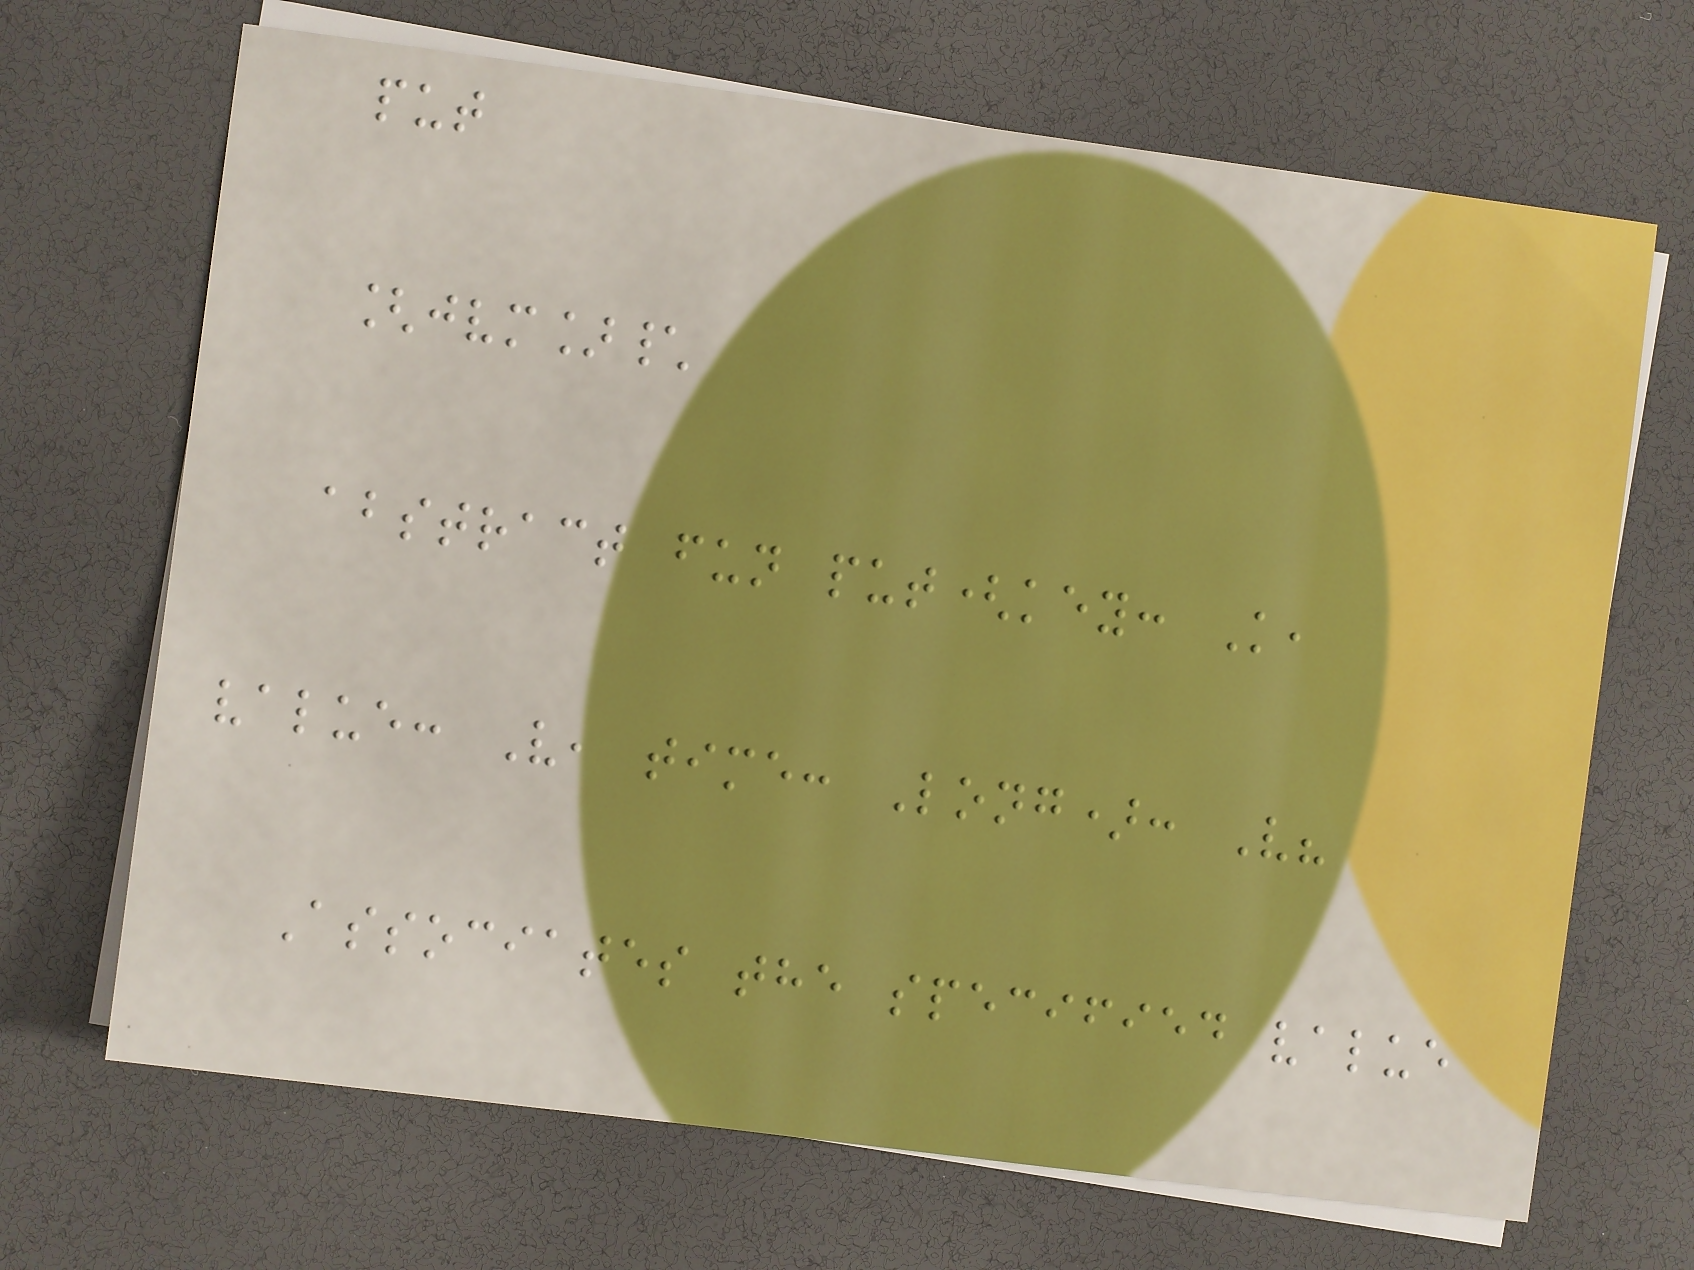put
[jvm]\
abstract fun put(key: K,
value: V, time: Long): V?
Associates the specified value
